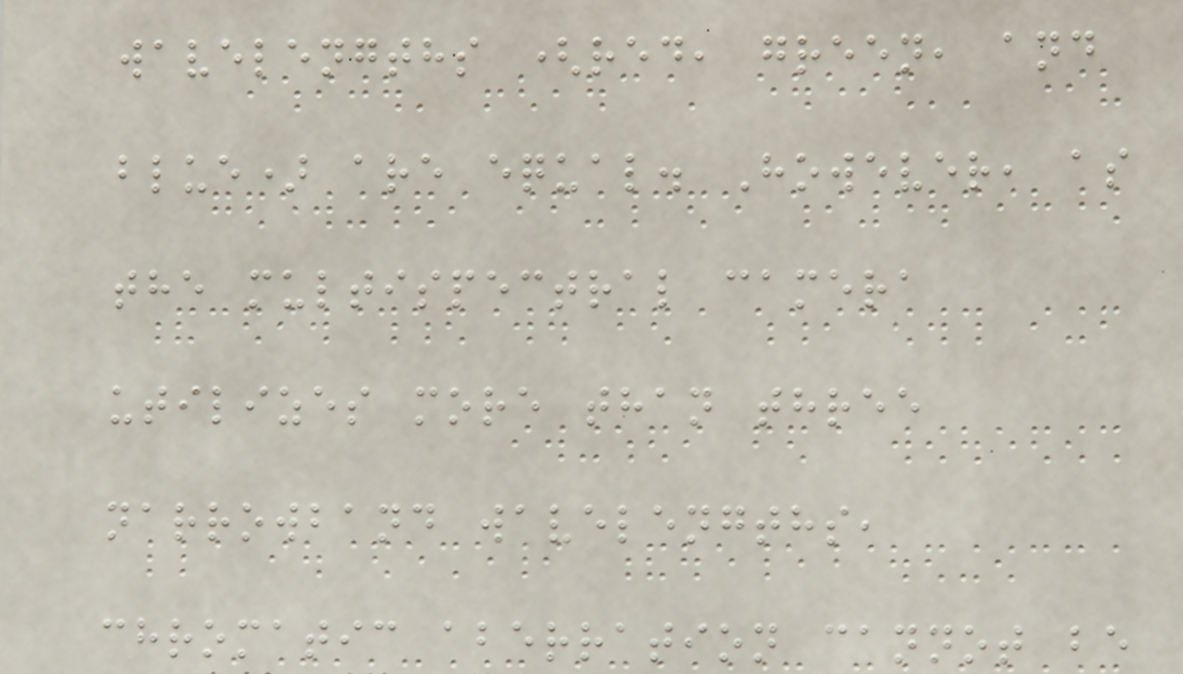wavelengths (red, green, and
blue) are equal. However, as
the multispectral camera
utilizes more than three
narrowband wavelengths,
chromatic aberration cannot be
